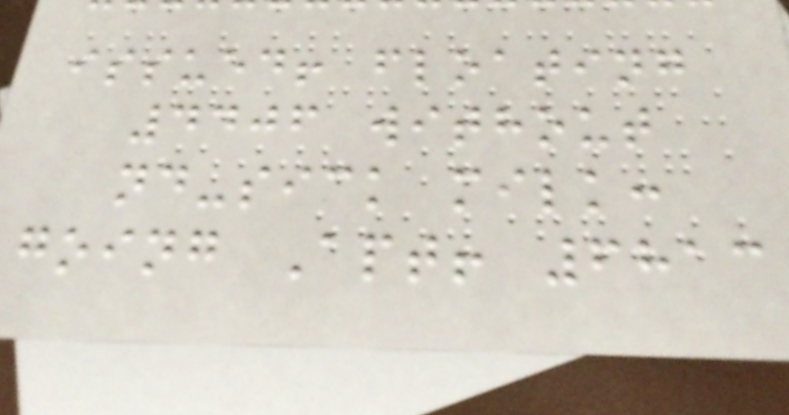issued! floating
4406 without
nd-sick milk:
going Apt! 6813
